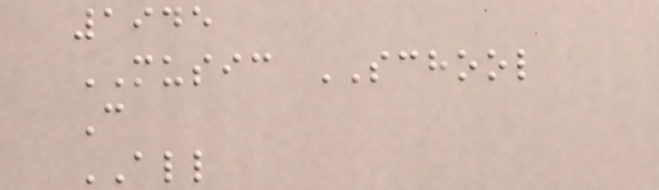1945
MUSIC SCHOOL
C
ALL
